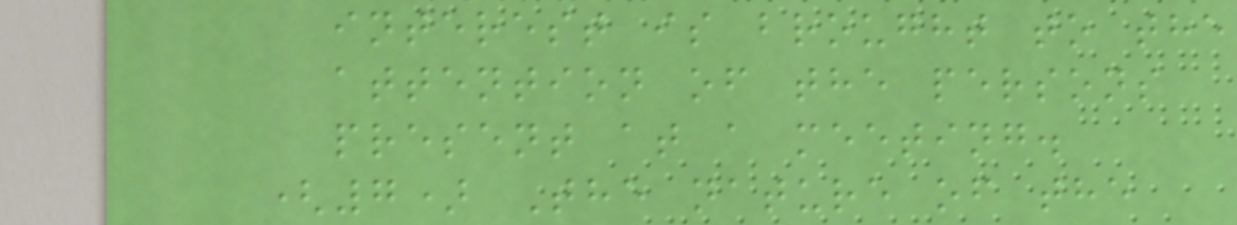interest is brought to the
attention of the persons
present at a meeting.
(7) The nature of the
